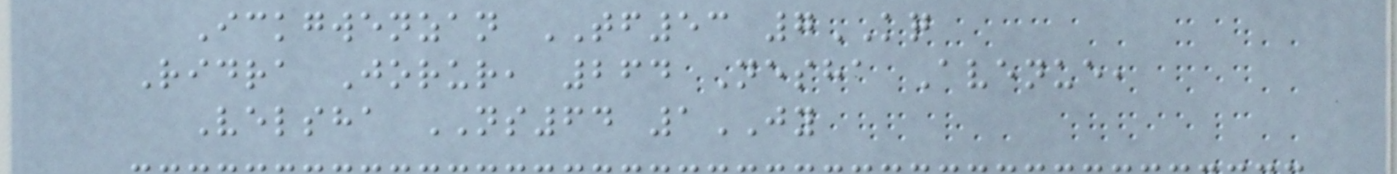Ickgwenzan TF53 7KQ
Ridra Jorur, 264 Nesha Avenue,
Velsha NS64 1JY
